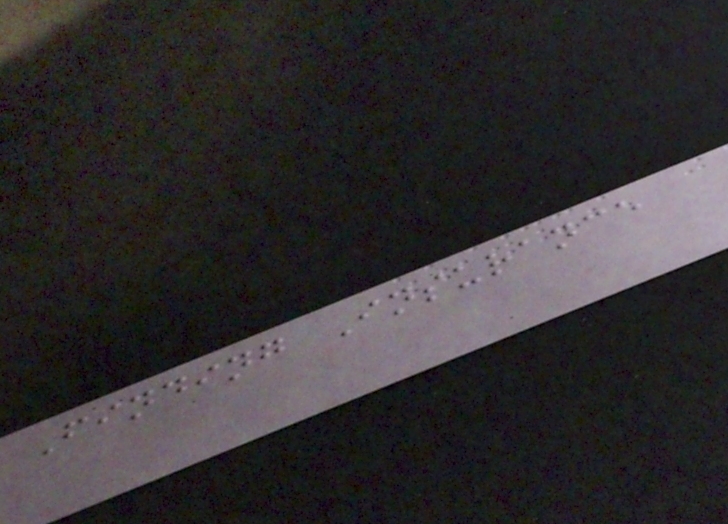Finding Insurance
